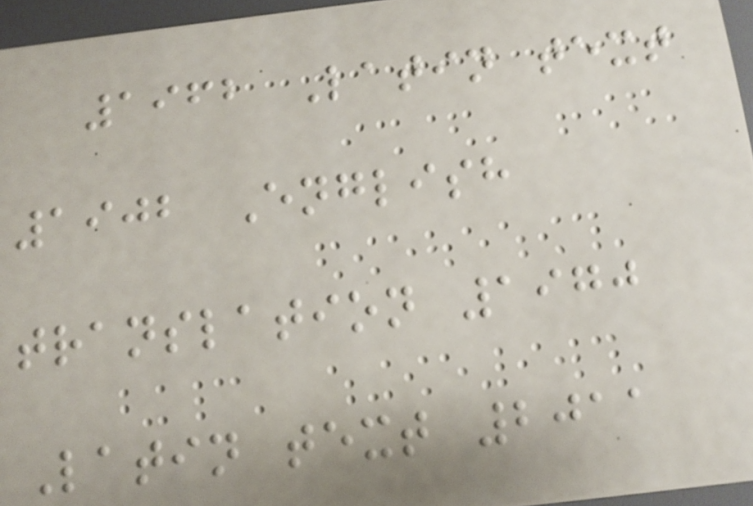1962 Latin text
1902 English
translation 1970
Latin text 2011
